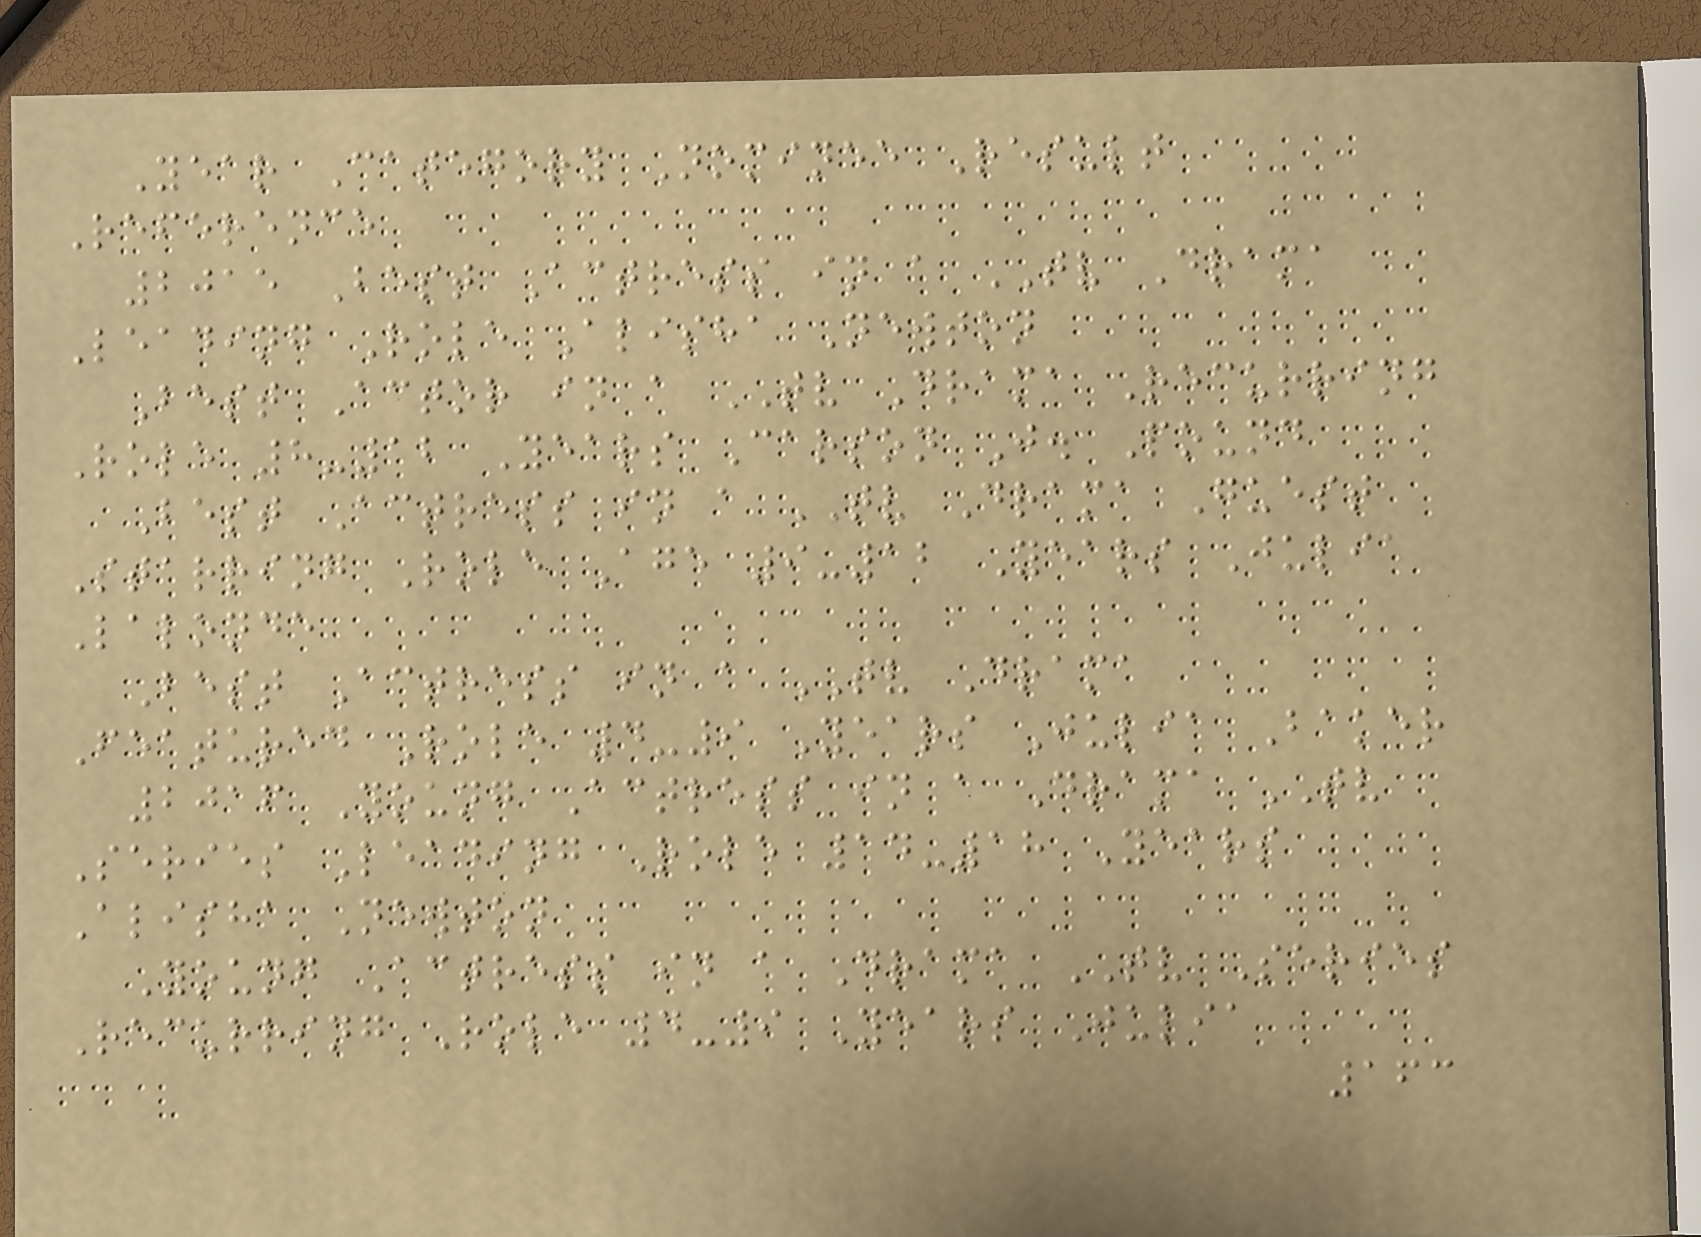Year Category Nominee Result
Reference
2015 Best Actress in a TV Drama
Leading Role Alisha Newton
Best Actor in a TV Drama Recurring
Role 8-12 Years Carson J. Pound
Best Actress in a TV Drama Guest
Starring Role Age 9-12 Years Julia
Lalonde
Best Actress in a TV Drama
Featured Role 4-9 Years Julia Baker
2016 Young Actress in a Drama TV
Series Leading Role 14-18 Years
Alisha Newton
Young Actress in a Drama TV Series
Recurring Role 4-9 Years Julia
163
